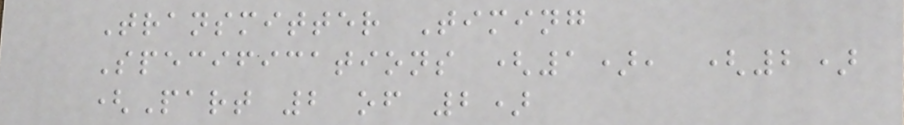Transmitter Timing
Specifications (1), (2)
(Part 2 of 2)
